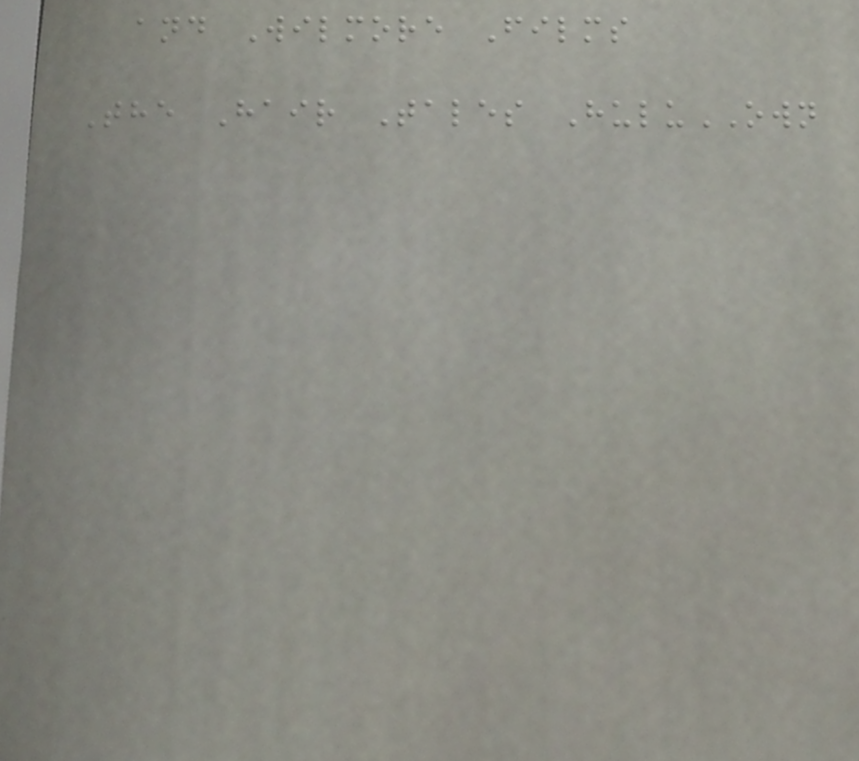and Wilmore Films
The Hair Tales HuluOWN
